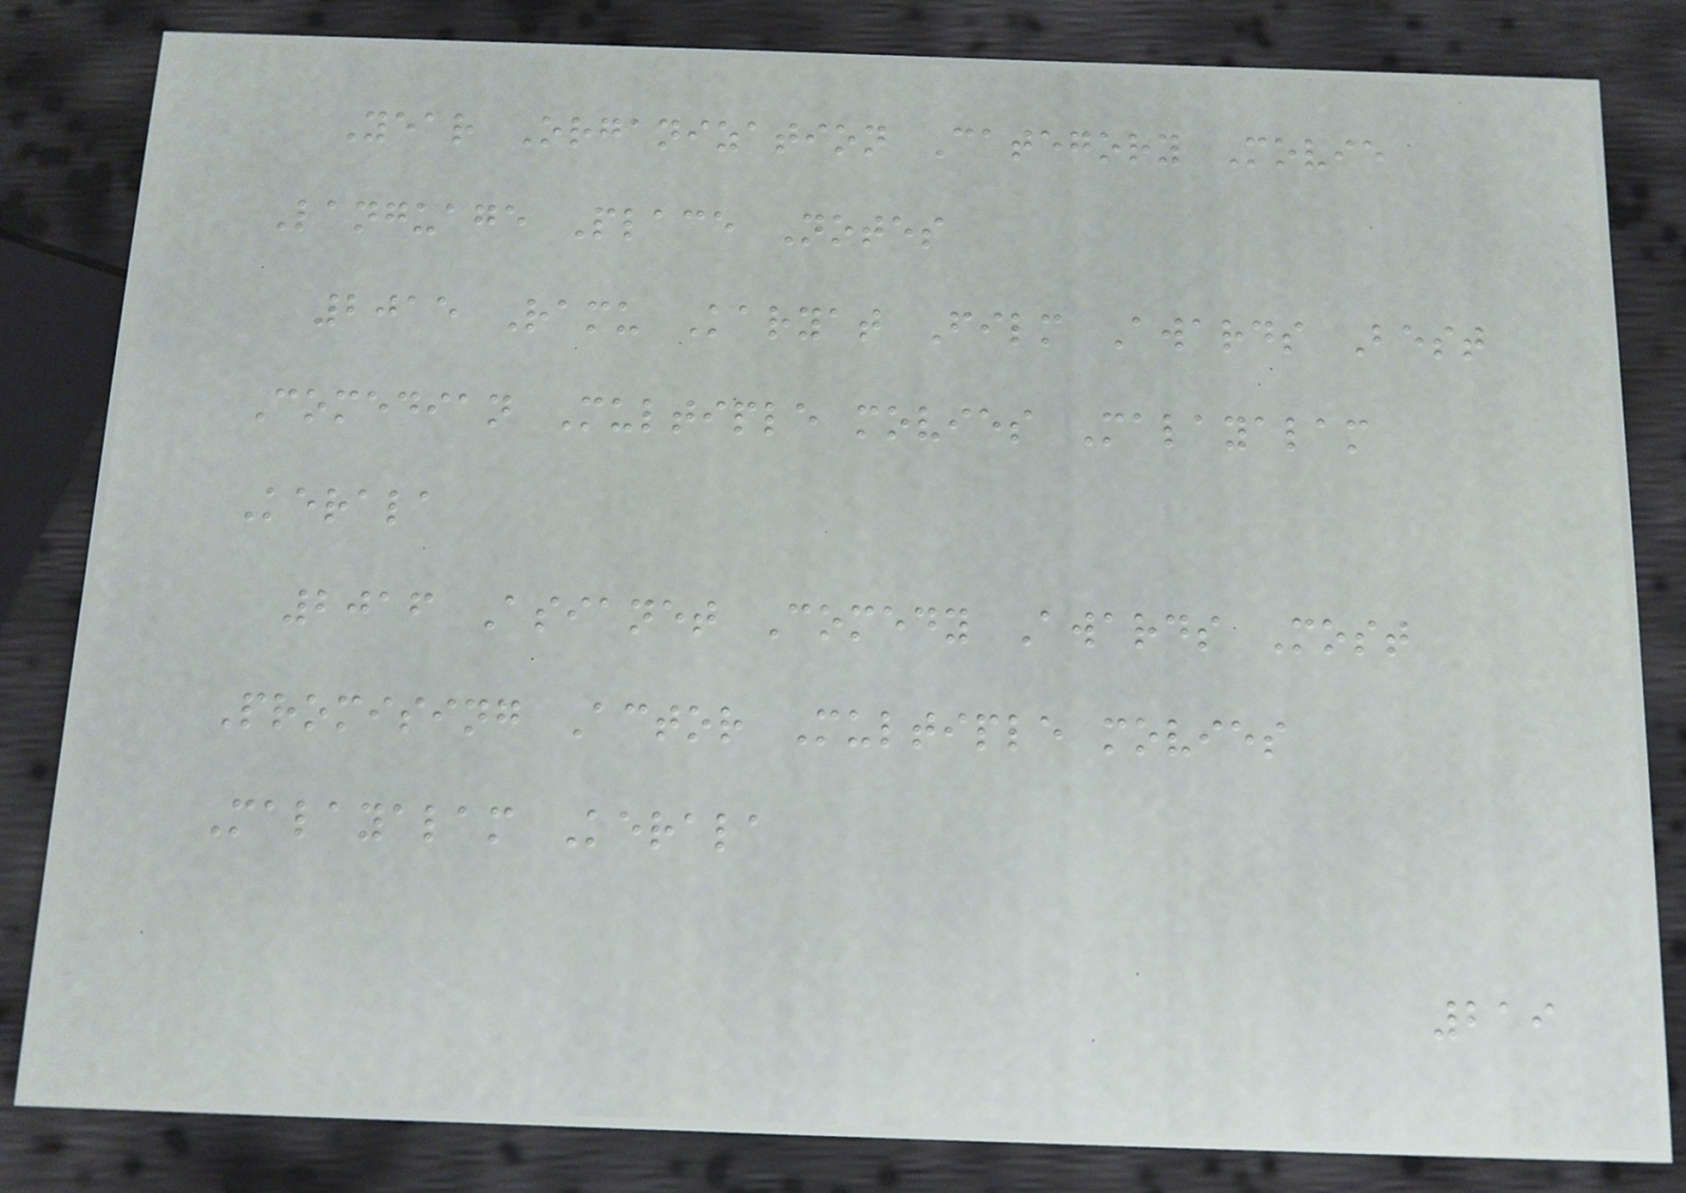Year Organization Category Movie
Language Place Notes
2015 Ramu Karyat Film Awards Best
Comedian Multiple movies Malayalam
Kerala
2016 Asianet Comedy Awards Most
Promising Actor Multiple movies
Malayalam Kerala
219
